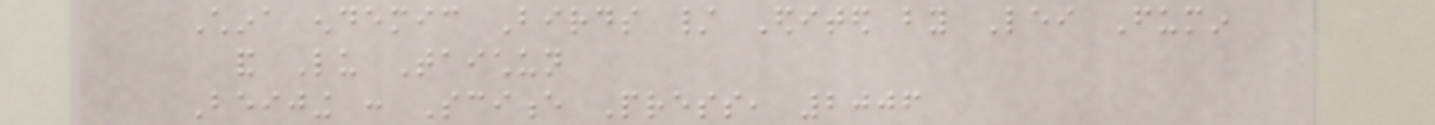China endemic Birds / Edited by Lei Fumin
and Lu Taichun
Beijing : Science Press, 2006
